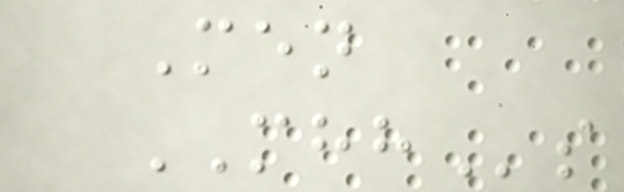Men
MHHs
